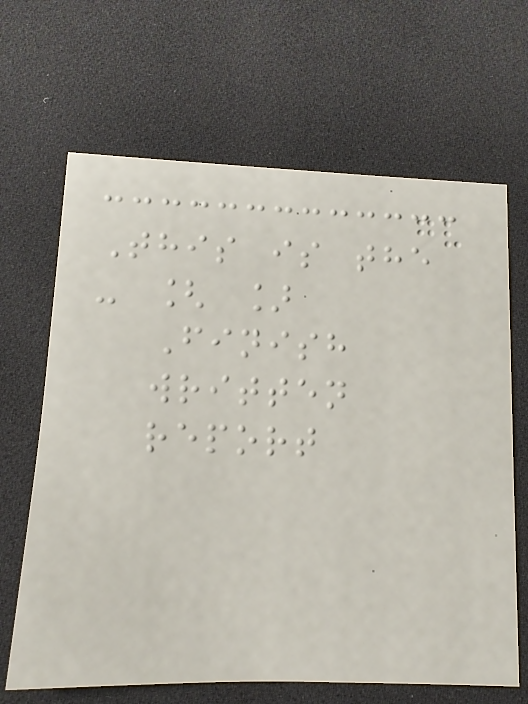This is the
- [ ]
Finish
written
report
